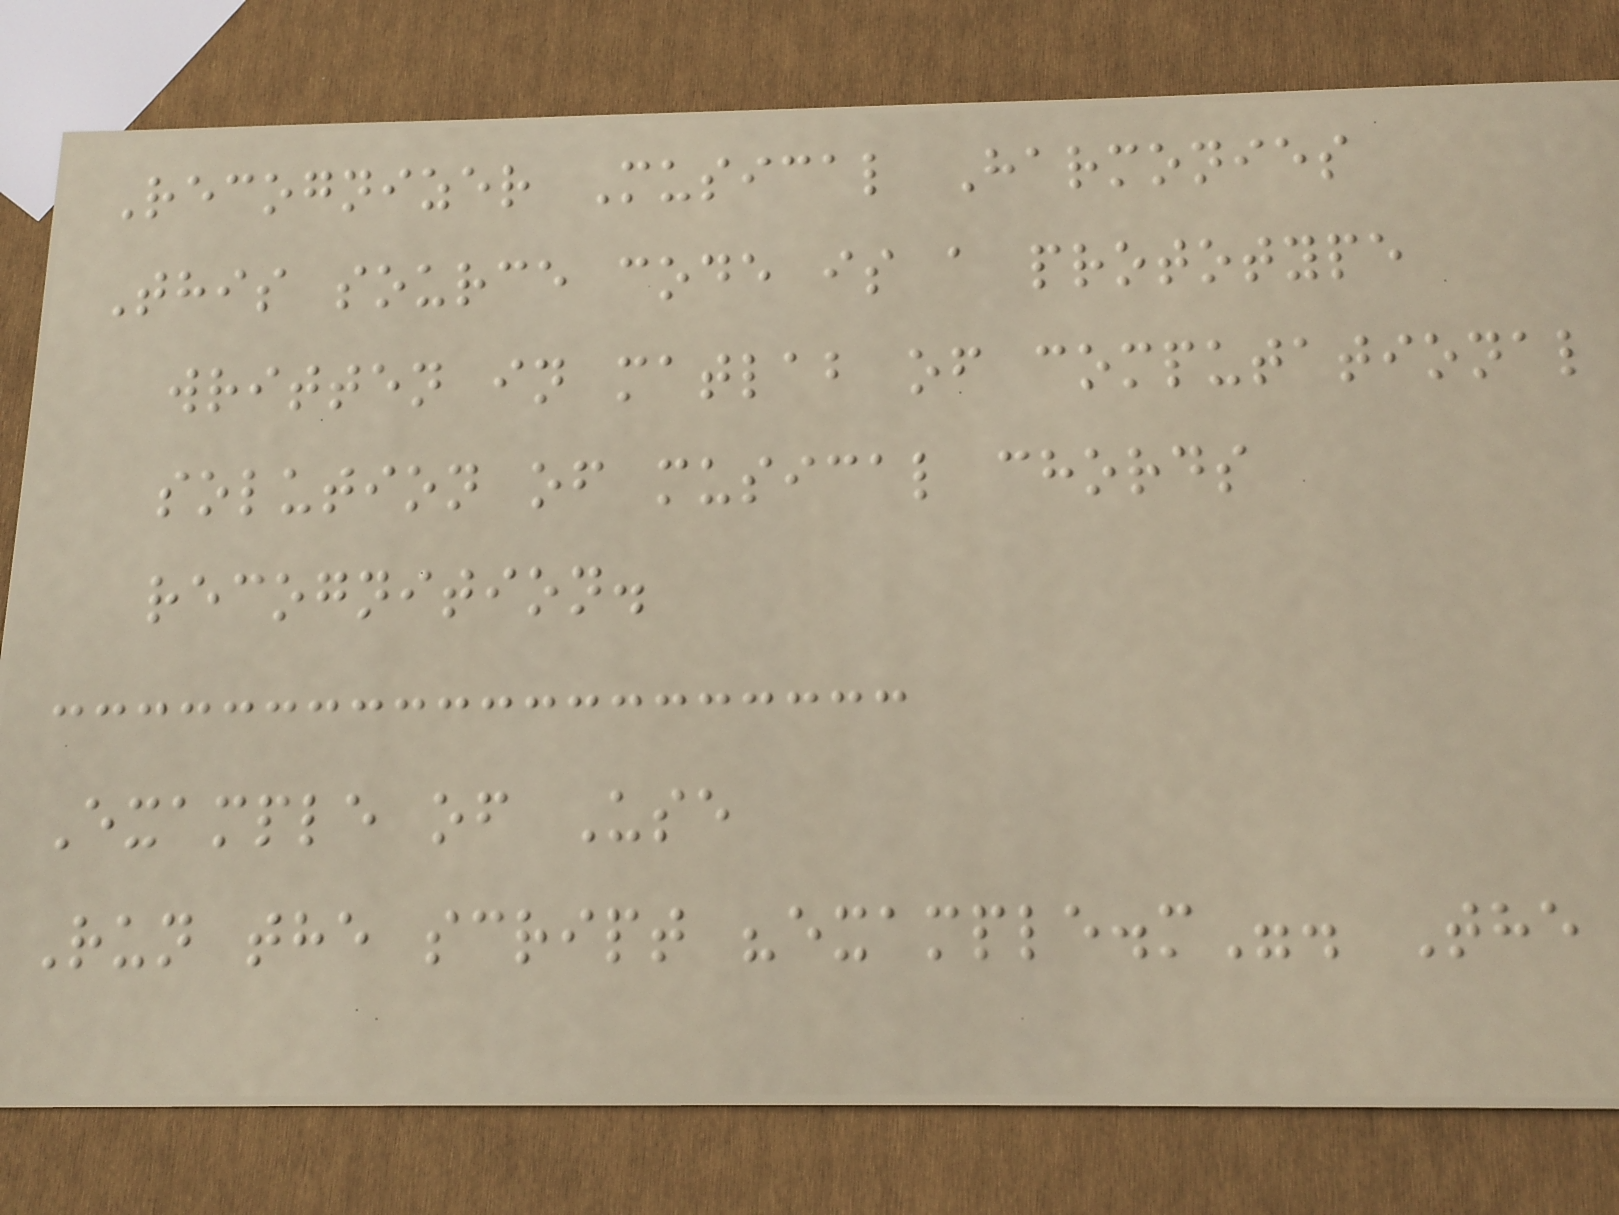Recognizer Musical Harmonies
This source code is a prototype
written in matlab of computational
solution of musical chords
recognition.
Example of Use
Run the script "example.m". The
